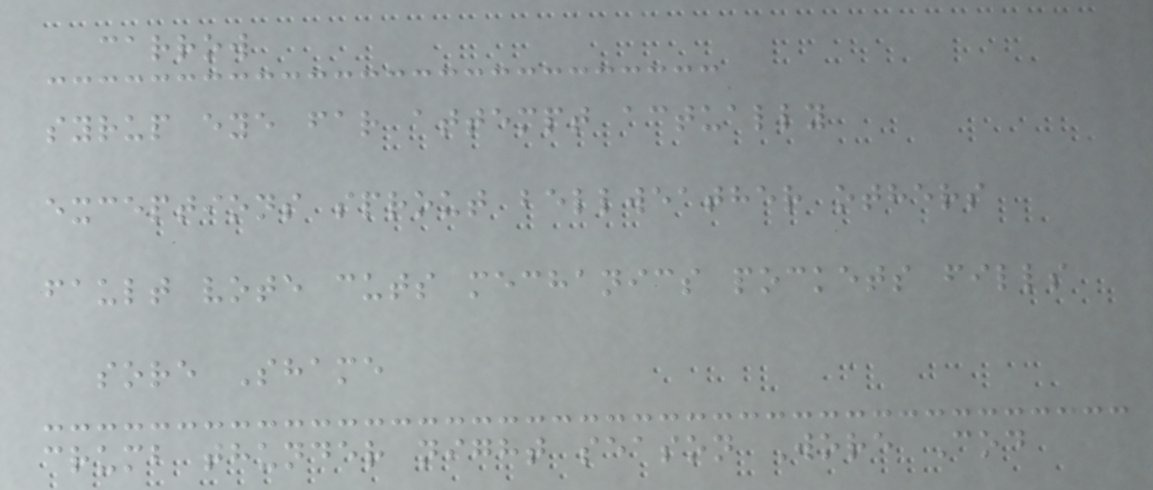carrow
syrup eye far attempt actually
exceptions sprout bellweather others
fault vote cuts mechanics pockets fills
sore Shame
crumb thunder night season Wore Cod
